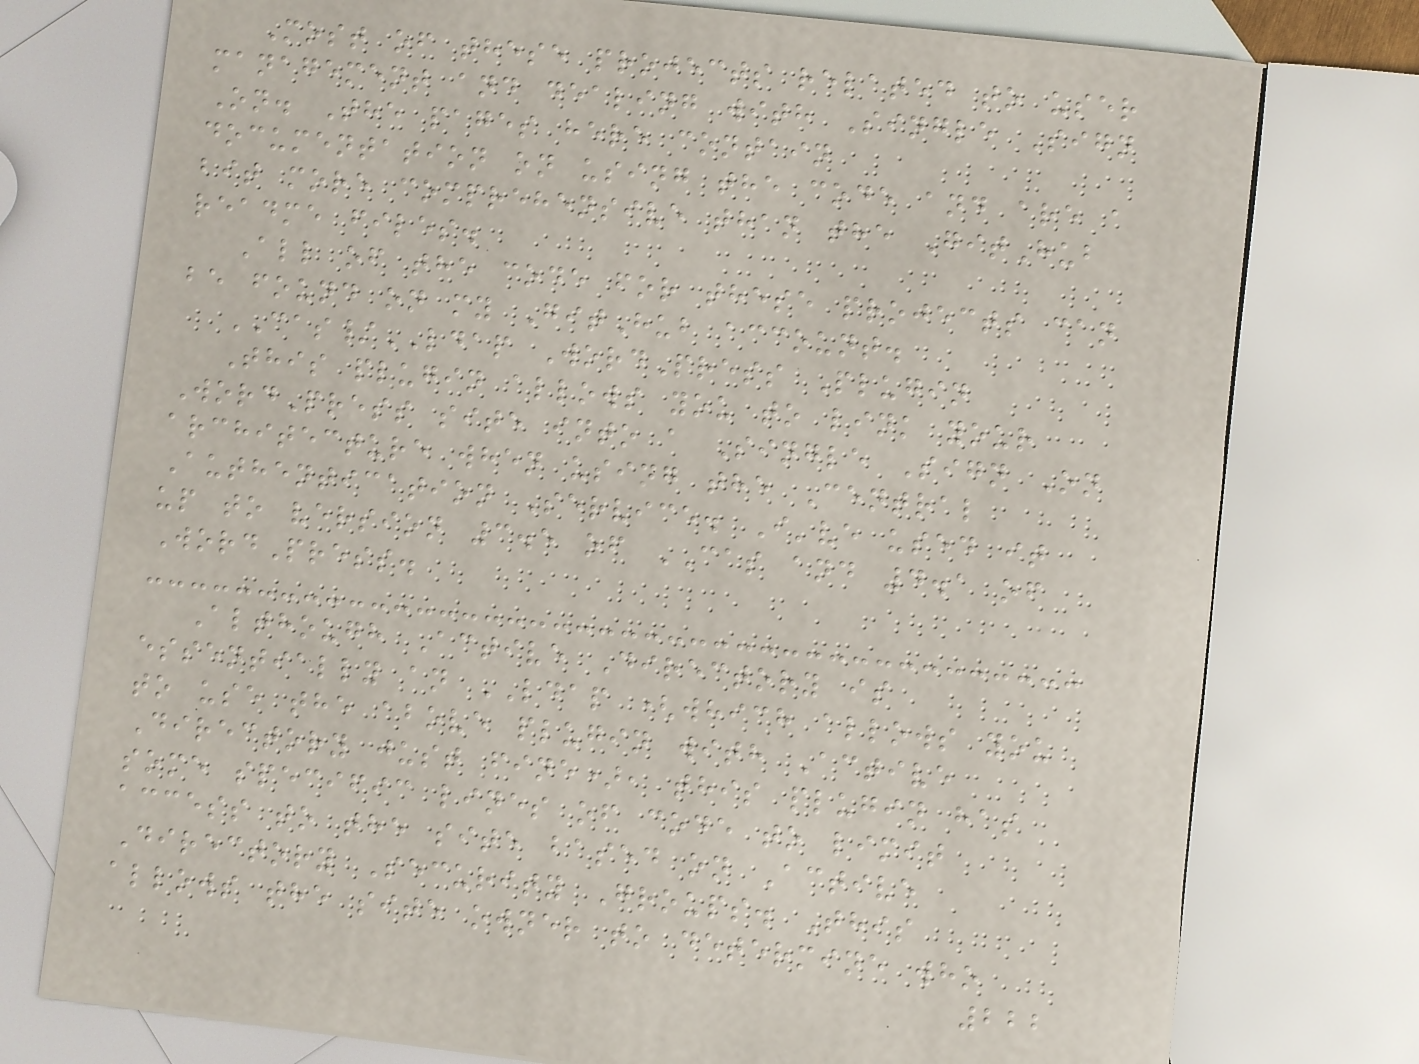Most of these projects related to user
management and dealing with Single Sign
On. The pages here contain
documentation on using the code and are a
bit more comprehensive than the GitHub
readme files.
All of the code for these projects can
be found on my GitHub account.
CAS/LDAP WordPress Plugin
This plugin allows you to link your
WordPress site into a Single Sign On
architecture when using the Central
Authentication Service. I've used it
up to version 3.5 of CAS and 4.1 of
WordPress.
Although Active Directory is
essentially an LDAP (which allows you
to use the above plugin with Active
Directory just fine), this plugin has
some specific lines of code to limit
access to the site based on Active
Directory Security Groups. This
allows the site owner to determine who
222
